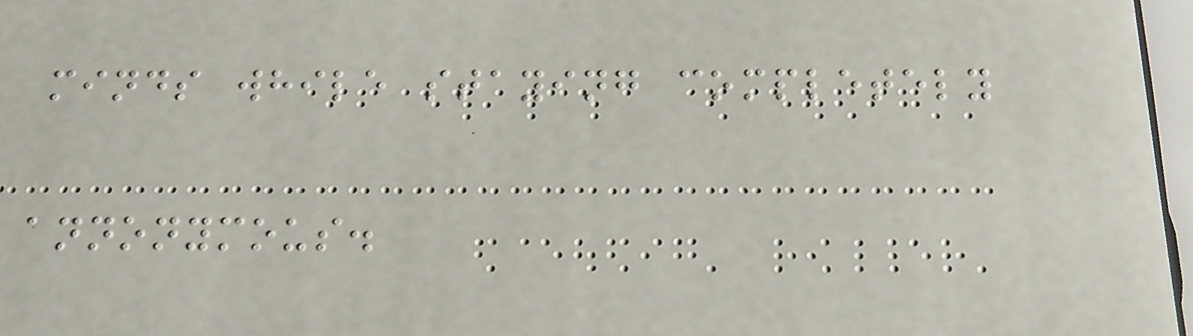minds while staying completely
annonymous.
